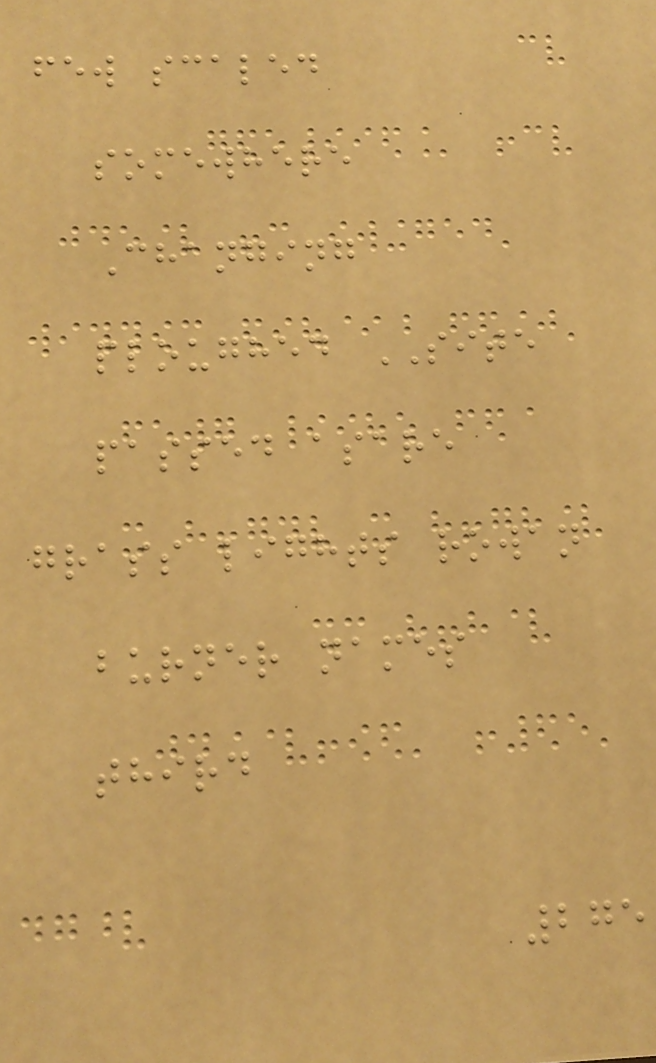few scaled
somewhere
Changing
ploughed SITE
passed asare
grass lights rowan
burner names
third
275
